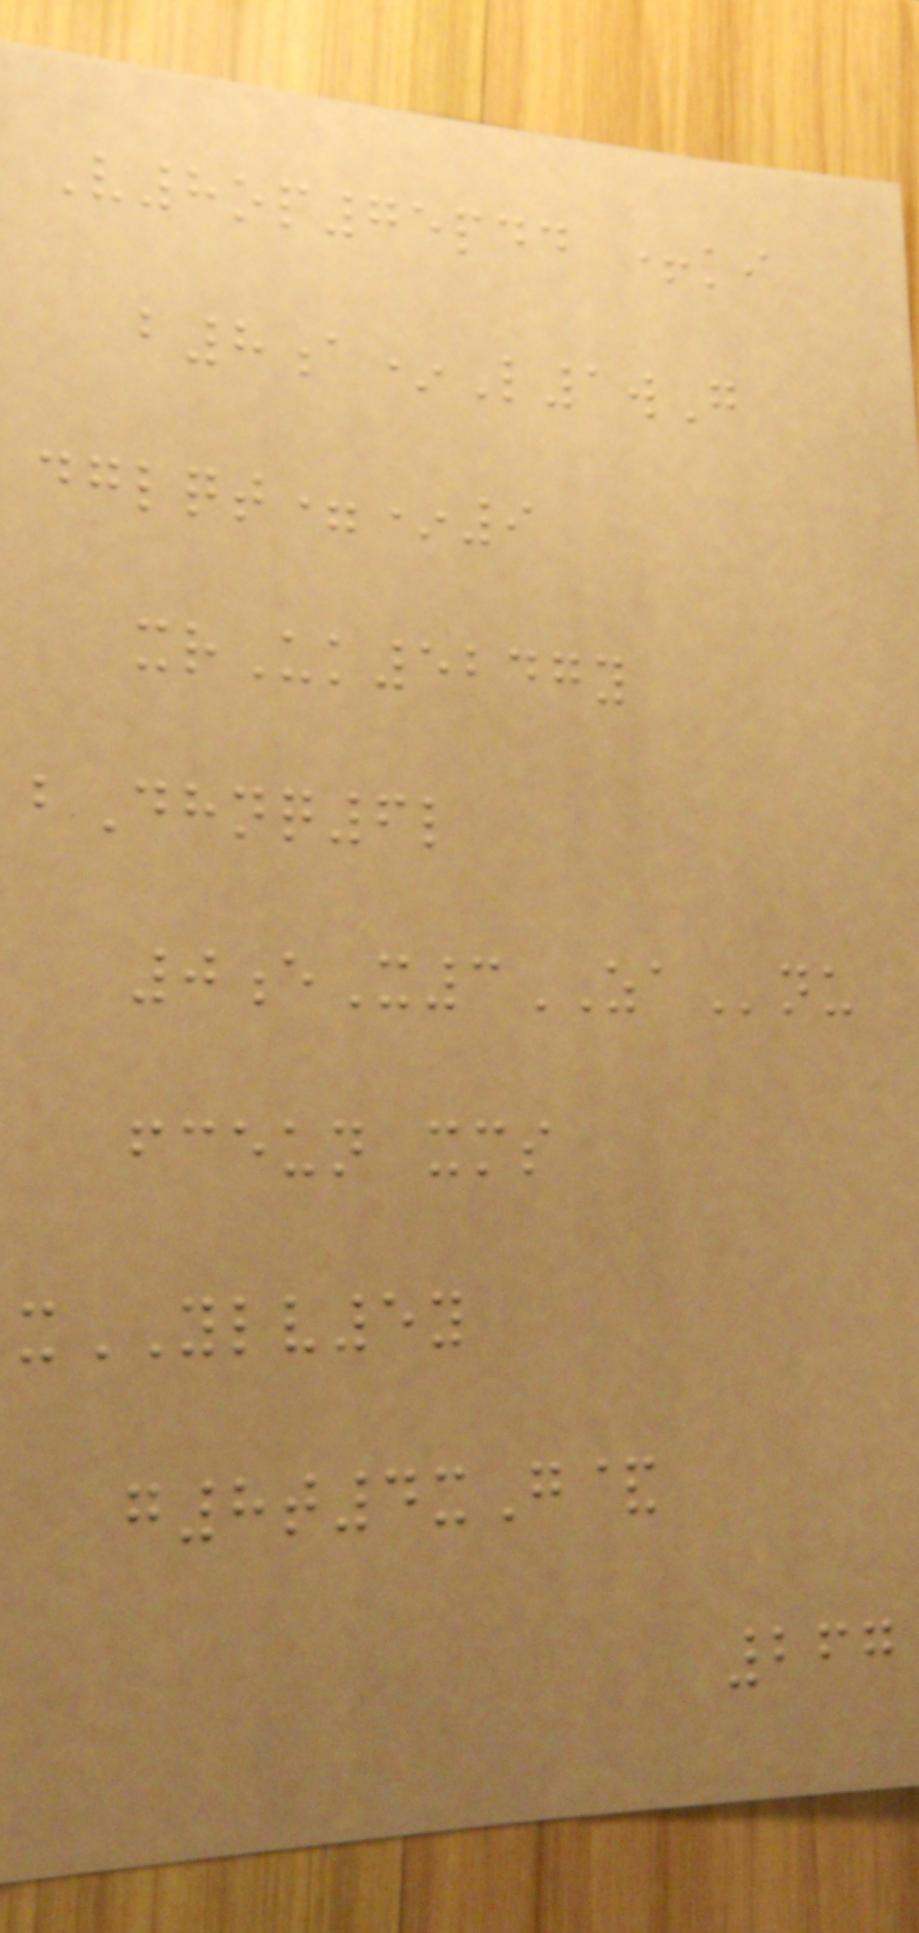V8op75pdd +ki
b8a*L1wG
dglqt=*9
xrUk5247y
bDhnq6l
0eX3ZAnu
fceun xms
xYLV5y
g8t4xG&
267
